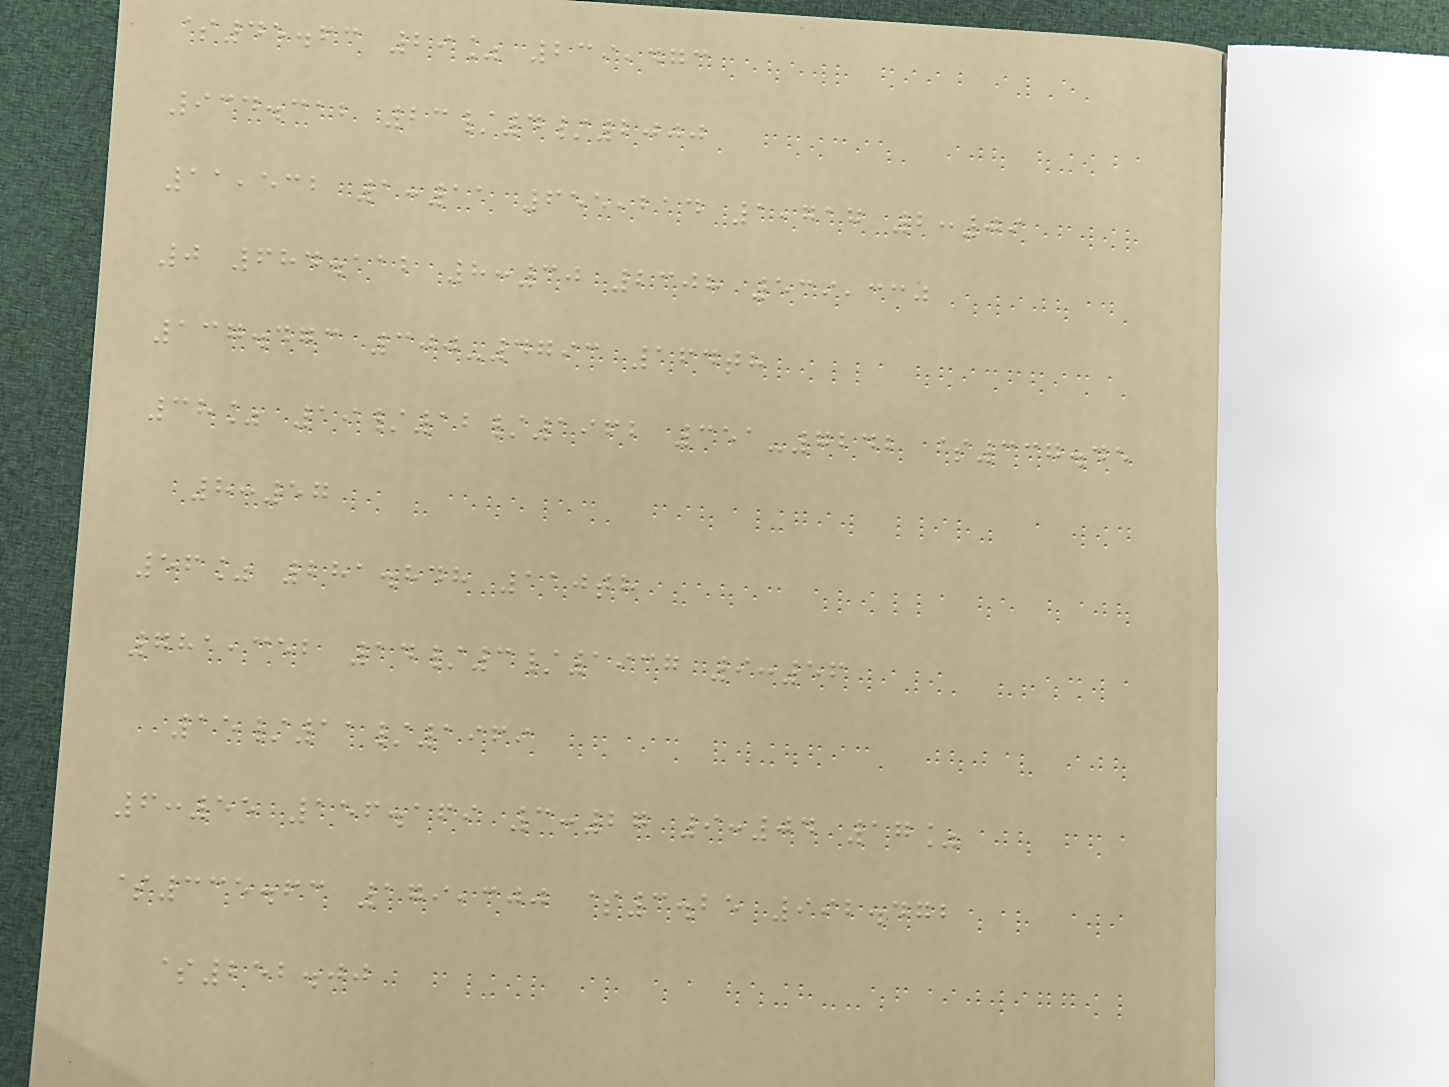$45.63 29% 239,473
934.312 23/4/2000
11,532 1:11 655,214 1,717 2:09
0 684.112 8:30 2308 539,330
137.473 300-4793 164th
38% 19/12/1962 351-7242 $337.45
8:57
56% 281.848 110th
781,352 14/3/1937 9:56
15/11/1969
6:55 156.169 3:27 9:04 17%
$335.63 179,300 $3.25 992.472
$252.00
